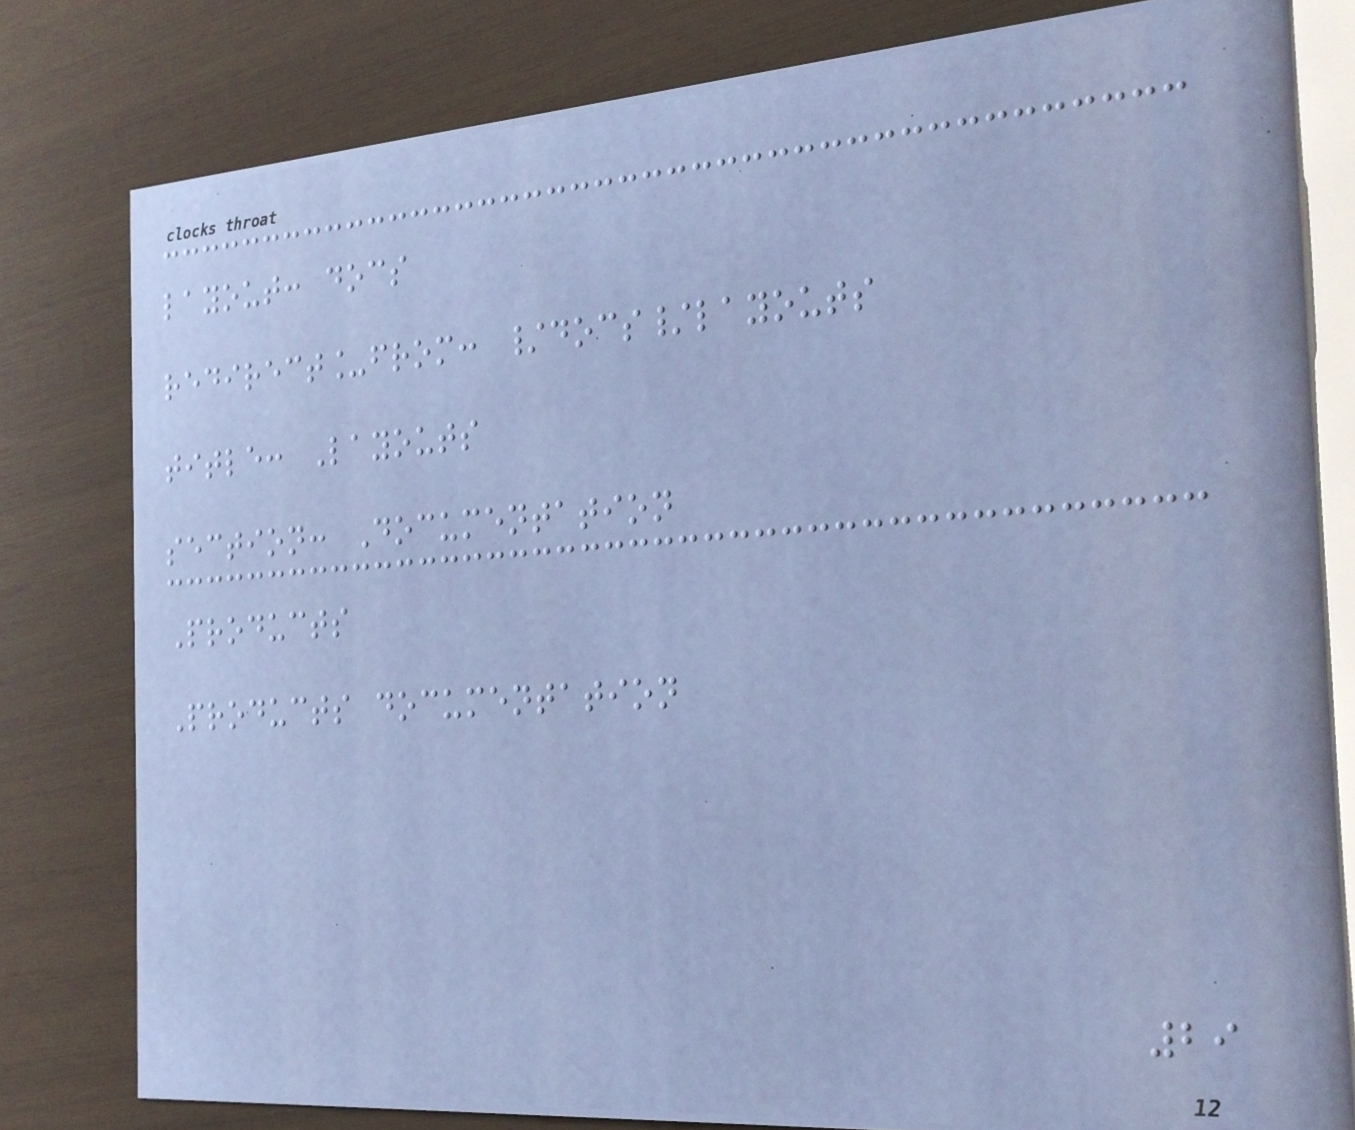layout: docs
redirect_from: /docs/layouts
title: Layouts
section: Documentation
Products
Products documentation
29
